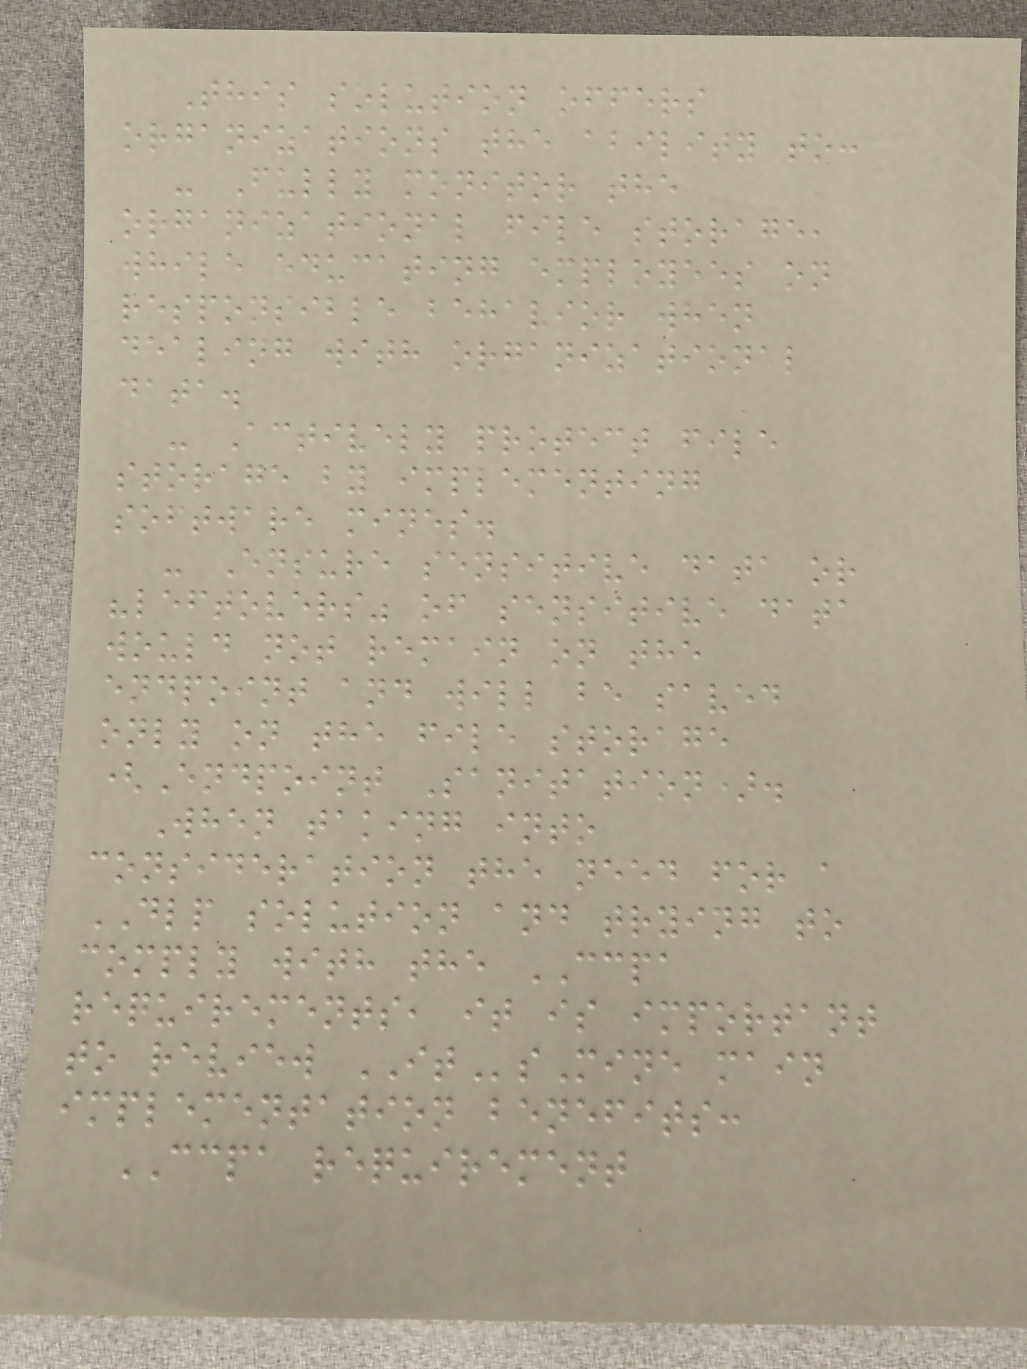This solution offers
organizations the ability to:
- Fully monitor the
organizational file storage,
while educating employees on
responsible behavior when
dealing with organizational
data.
- Actively protect file
storage by implementing
software mines.
- Ensure sensitive data or
"leftovers" of sensitive data
would not remain on the
endpoint and will be saved
only on the file storage
(Endpoint Sanitation).
When taking into
consideration the need for a
DLP solution and trying to
comply with the CCPA
requirements, it is important
to review ITsMine main
implementation benefits:
CCPA requirement
